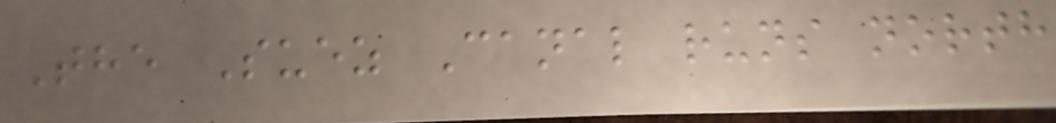The Suez Canal runs north
